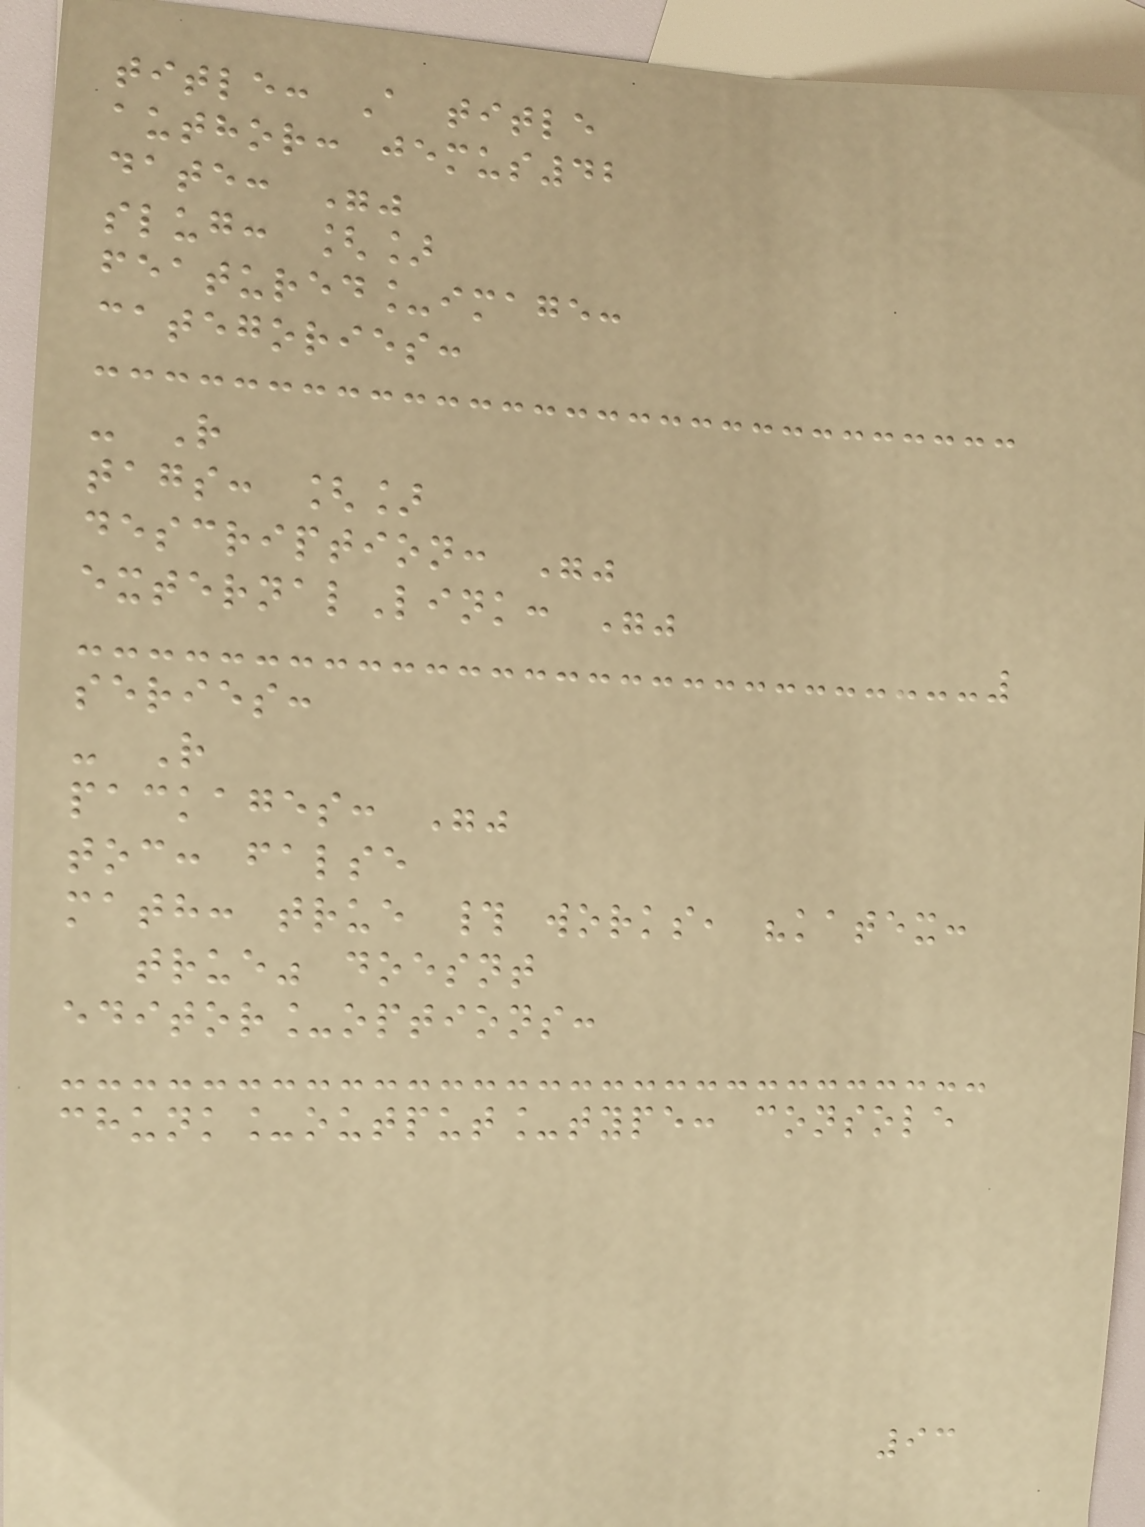title: A title
author: jemus42
date: ""
slug: []
featured_image:
categories:
- R
tags: []
description: ""
externalLink: ""
series:
- R
packages: ""
toc: false
math: true # works, "katex:
true" doesnt
editor_options:
chunk_output_type: console
93
